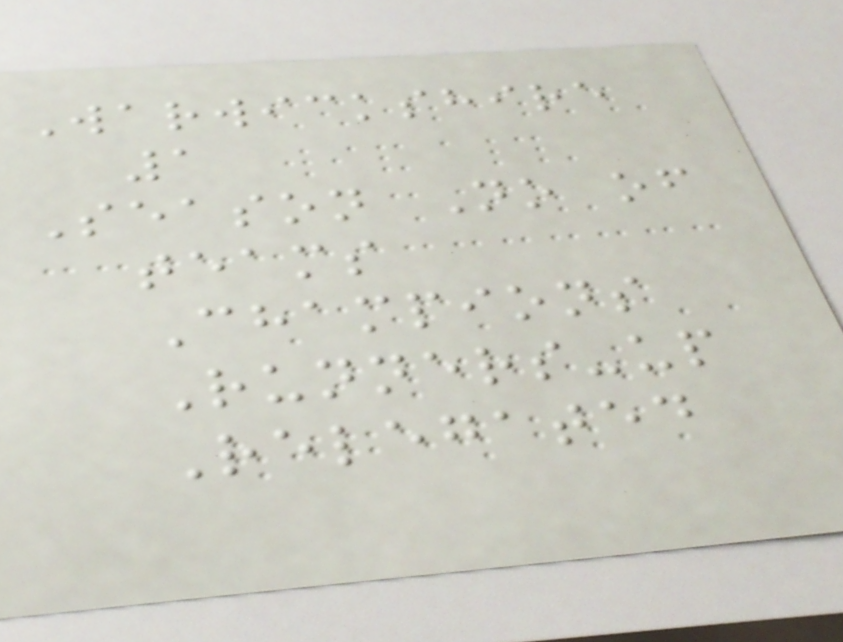Warwickshire
1
Season No of
teams
Champions
Runners-up
Relegated
